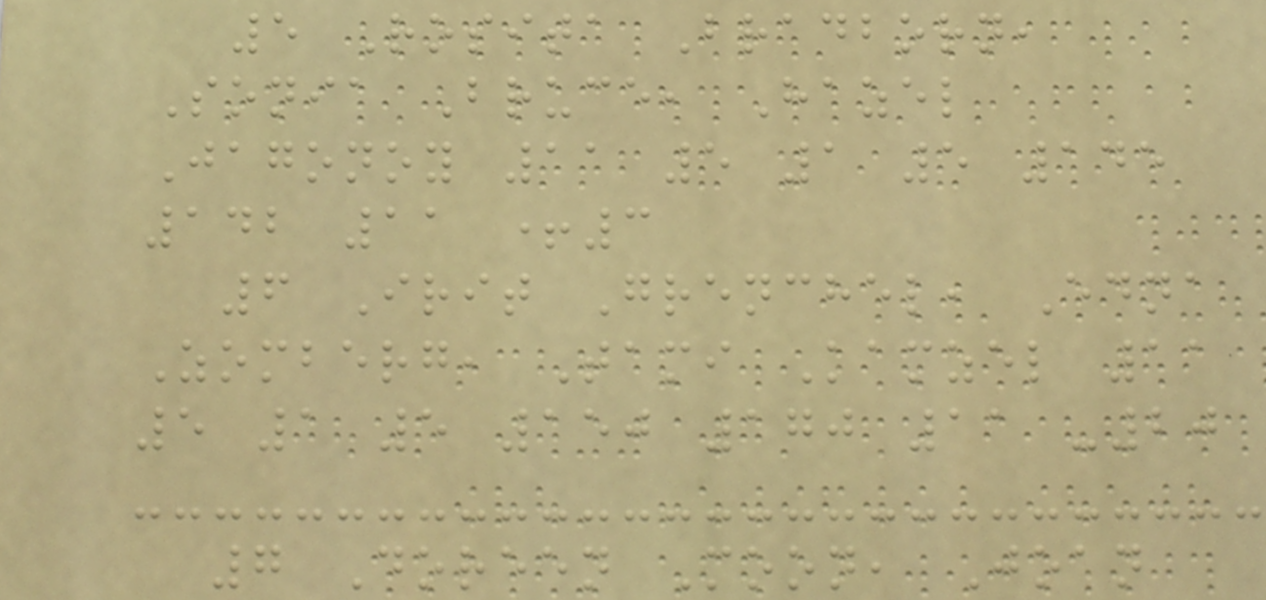5 Rosita Bradborn,
Sonia Bruce, Hazel
Jagonoy 11 5 1 5 145
142 11 +3
6 Irit Grenchel, Edna
Zomberg, Tami Kamzel 11
5 1 5 150 170 11 -20
7 Doreen Moon, Joan
